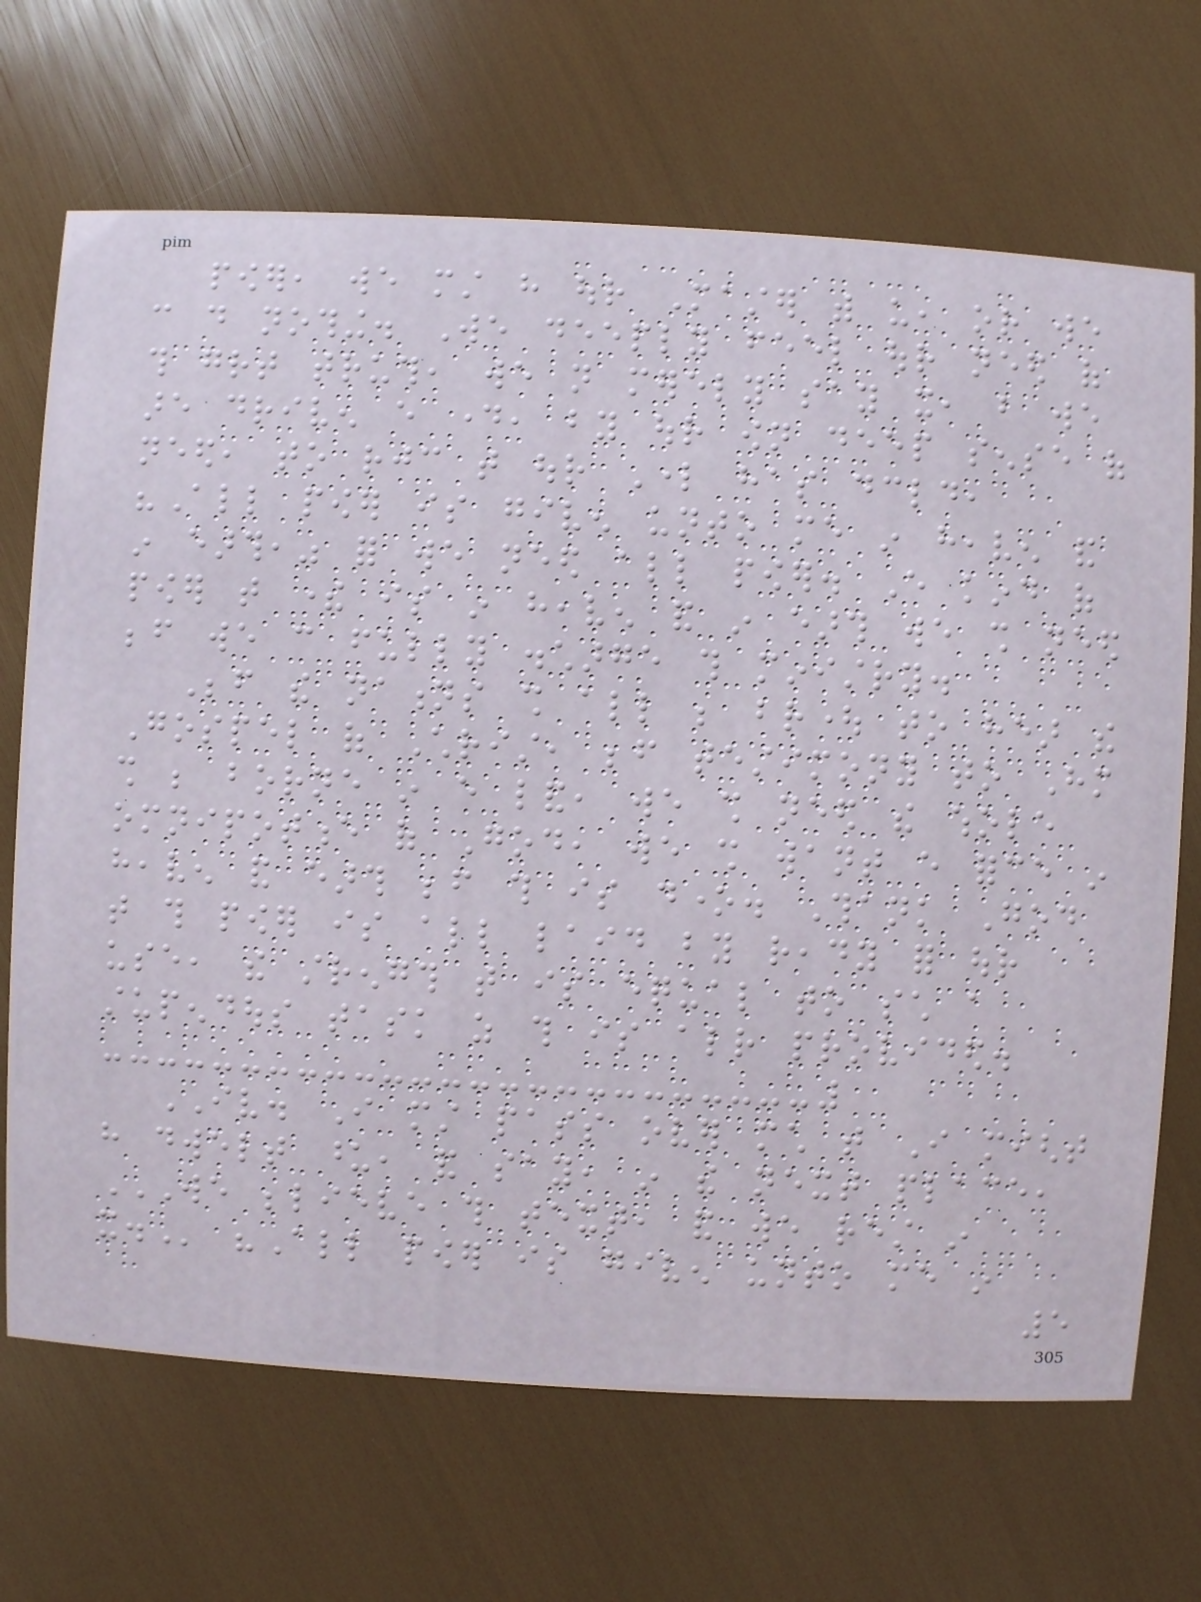power, we must have our Master with us, or we
can do nothing. We deeply feel our need of
this great truth, we not merely say it, but we
are driven every day, by our own deep sense of
need, to rejoice that our Lord has declared,
"All power is given unto me in heaven and
in earth," for we need all power. Every kind of
power that there is in heaven and in earth we shall need
before we can fully discharge this ministry.
Before the nations shall all be brought to hear the
Gospel of Christ, before testimony to Him
shall be borne in every land, we shall need the whole
omnipotence of God, we shall want every force in
heaven and earth before this is done. Thank God
that this power is all laid by ready for our
use, the strength that is equal to such a
stupendous task as this is already provided.
IV. I must pass over much that I might
have dwelt upon, and say, in the next place,
WE BELIEVE THIS TEXT, AND WE REST IN
IT. "All power is given unto me in
5
